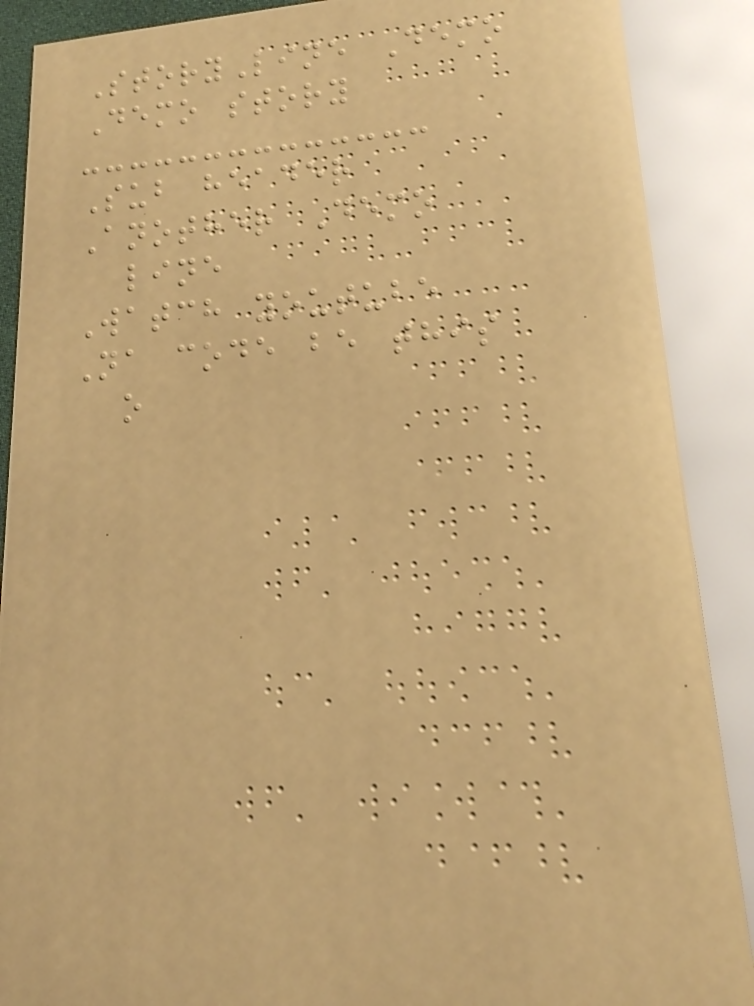StoryLine Demo
Demo story
Sub header
Another Demo
line
Watch youtube
Na code be this
o
